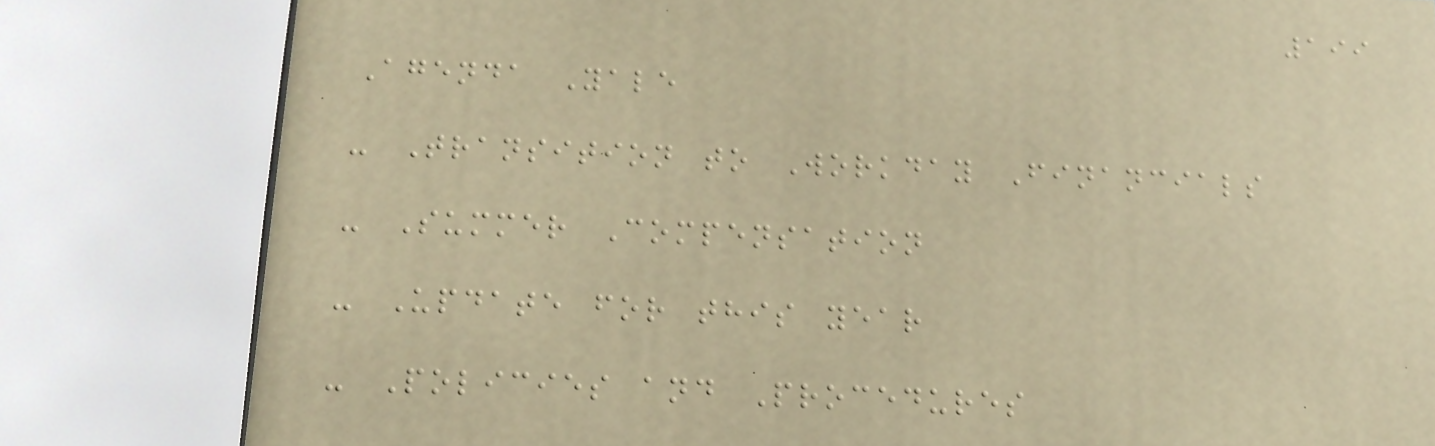199
Agenda Yale
- Transition to Workday Financials
- Summer Compensation
- Update for this year
- Policies and Procedures
